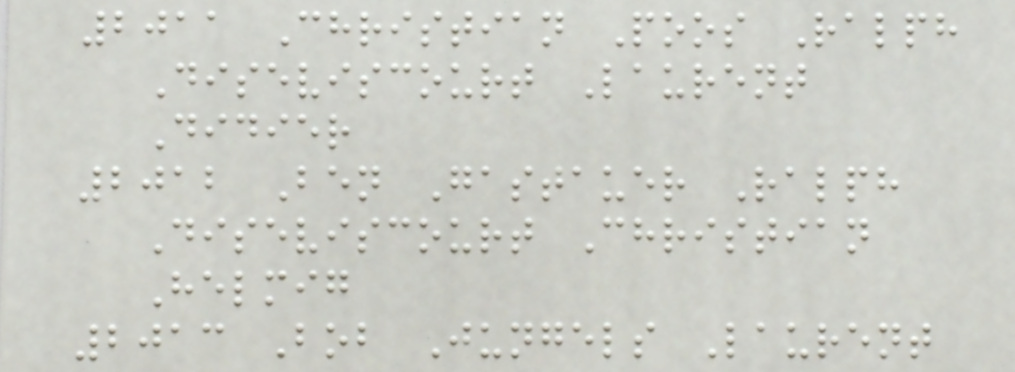2011 Christian Poos Ralph
Diseviscourt Laurent
Didier
2012 Ben Gastauer Ralph
Diseviscourt Christian
Helmig
2013 Bob Jungels Laurent
